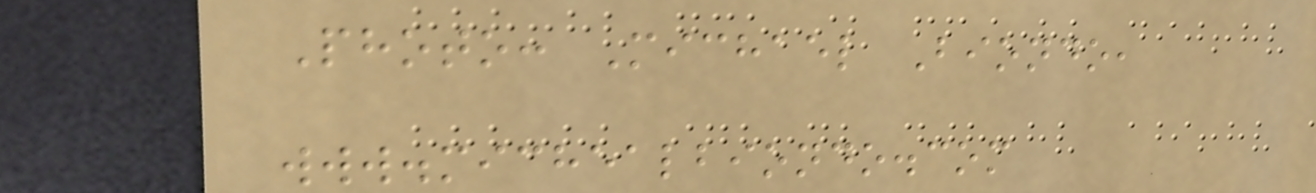Photo: Michael Biondo,
www.michealbiondo.com
